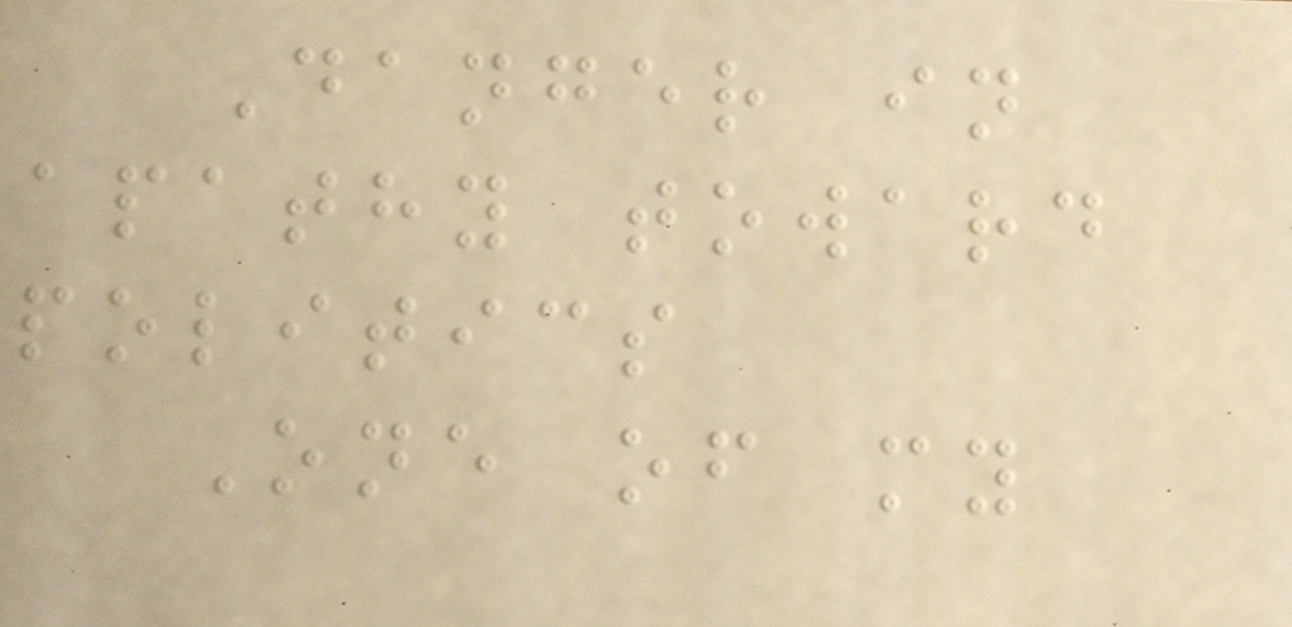Danger in
apathy toward
politics
One of my
